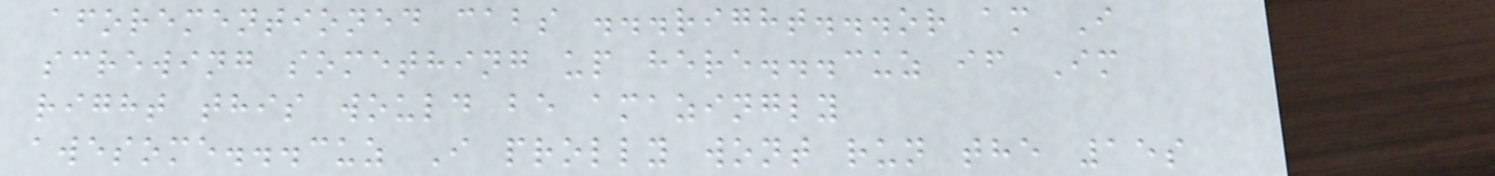aforementioned cabs ...right...or am I
screwing something up here...cuz if Im
right this would be amazingly
awesome...cuz I prolly wont run the 15s
